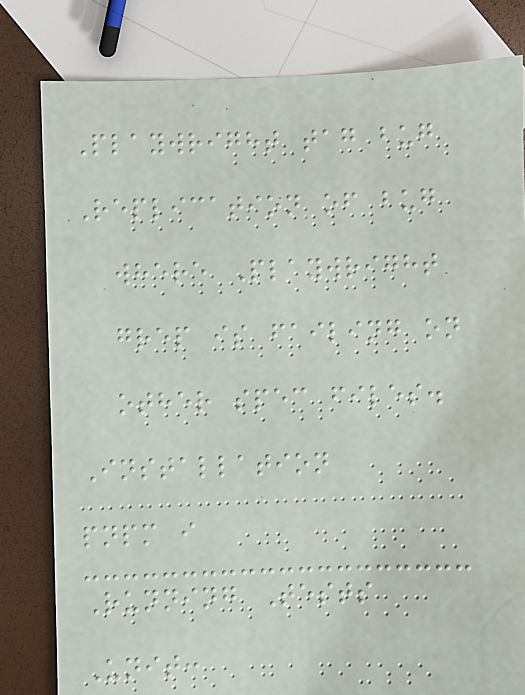Playwright tag bug
Replication of bug
where Playwright
grep is failing on
other spec files.
Installation
pnpm i
Running Tests
Unit:
